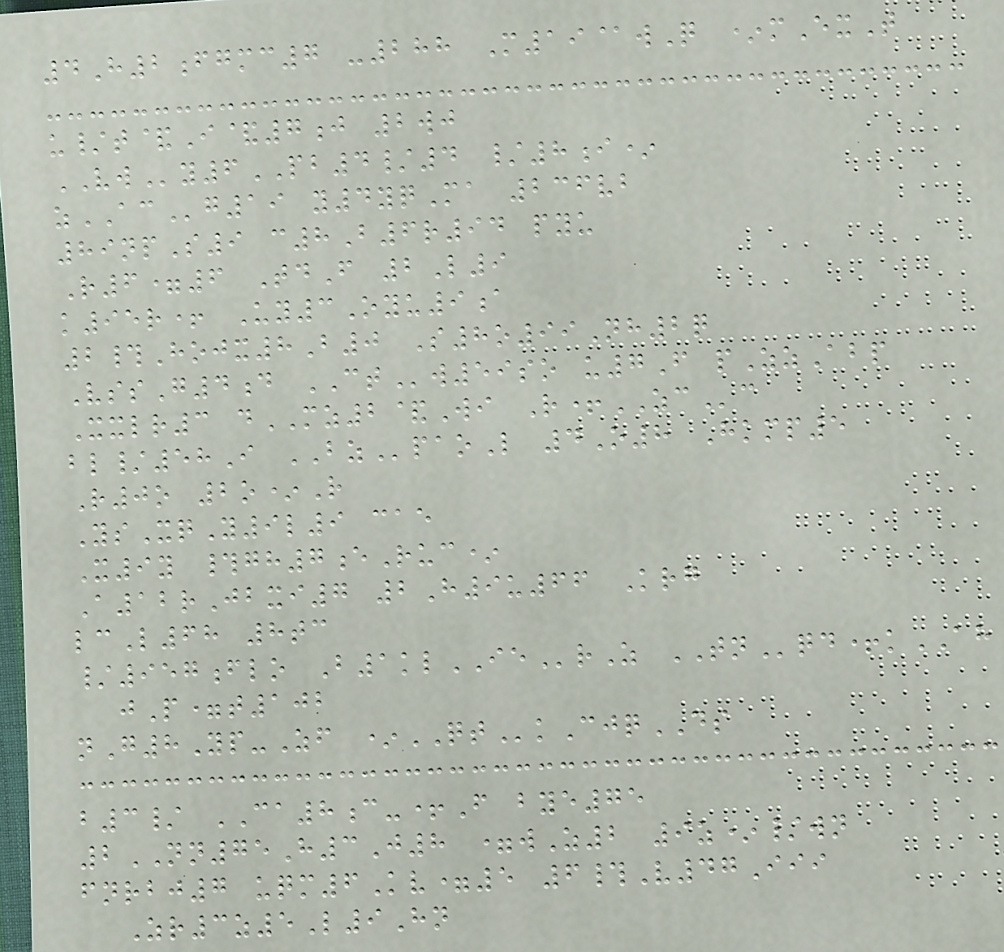4H2fgmc7 -288 M19@wQ *mExT
u/t&I&7j 2wj
VWy6PB4/4 /8i*
zACg19 y4yqMa 236vb
89npS9 c8B6r94 pyu
R6=6 TdF 2L9
k95r+ Uy3Oyu9a
2#Hojx8B0 S8o99Nh2q
VssG4d CTw59so u7F pZzAbp
Xxlr3 dMZ2&Wi R+ZCc
bl/58I BZpaoL 4O8 Hkmp5
R0o 2o*R
YsXqY9l9 cae
X9y #gh7eRuc*
A12rJbxi7 2H9u66 Krg
lcL68 8tc
/957flo B1klIErZ TNqd+kAH
jP=t102
nG8Yp-Zf *QTkCjqDS
b3/ CA8c-+F bye75
2NN75H3J8 =wZ2 9z*/wn
fnrbj7 uqm6Kv=5 6#V47Iii
Zr3z5L9Hn
